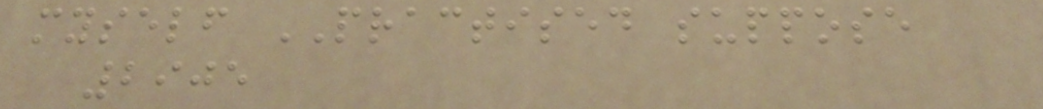myself PRACTISED suppose
2905
